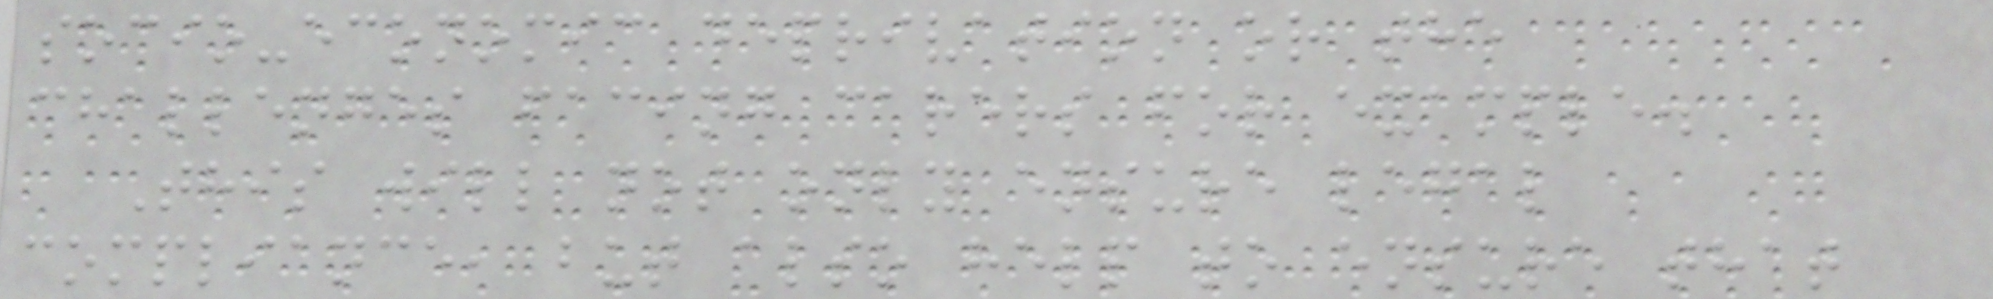socio-economic deprivation or the
challenges facing carers for example.
This will not only ensure legal
compliance, but also help to ensure that
